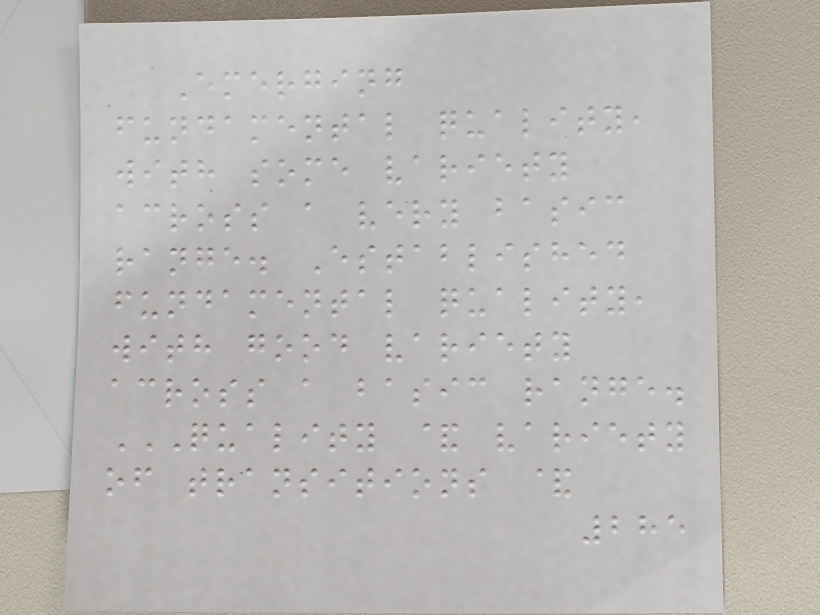Emerging
fundamental quality,
with some variety
across a very basic
range. Established
fundamental quality,
with good variety
across a basic range.
QUALITY & VARIETY
OF TRANSITIONS &
285
